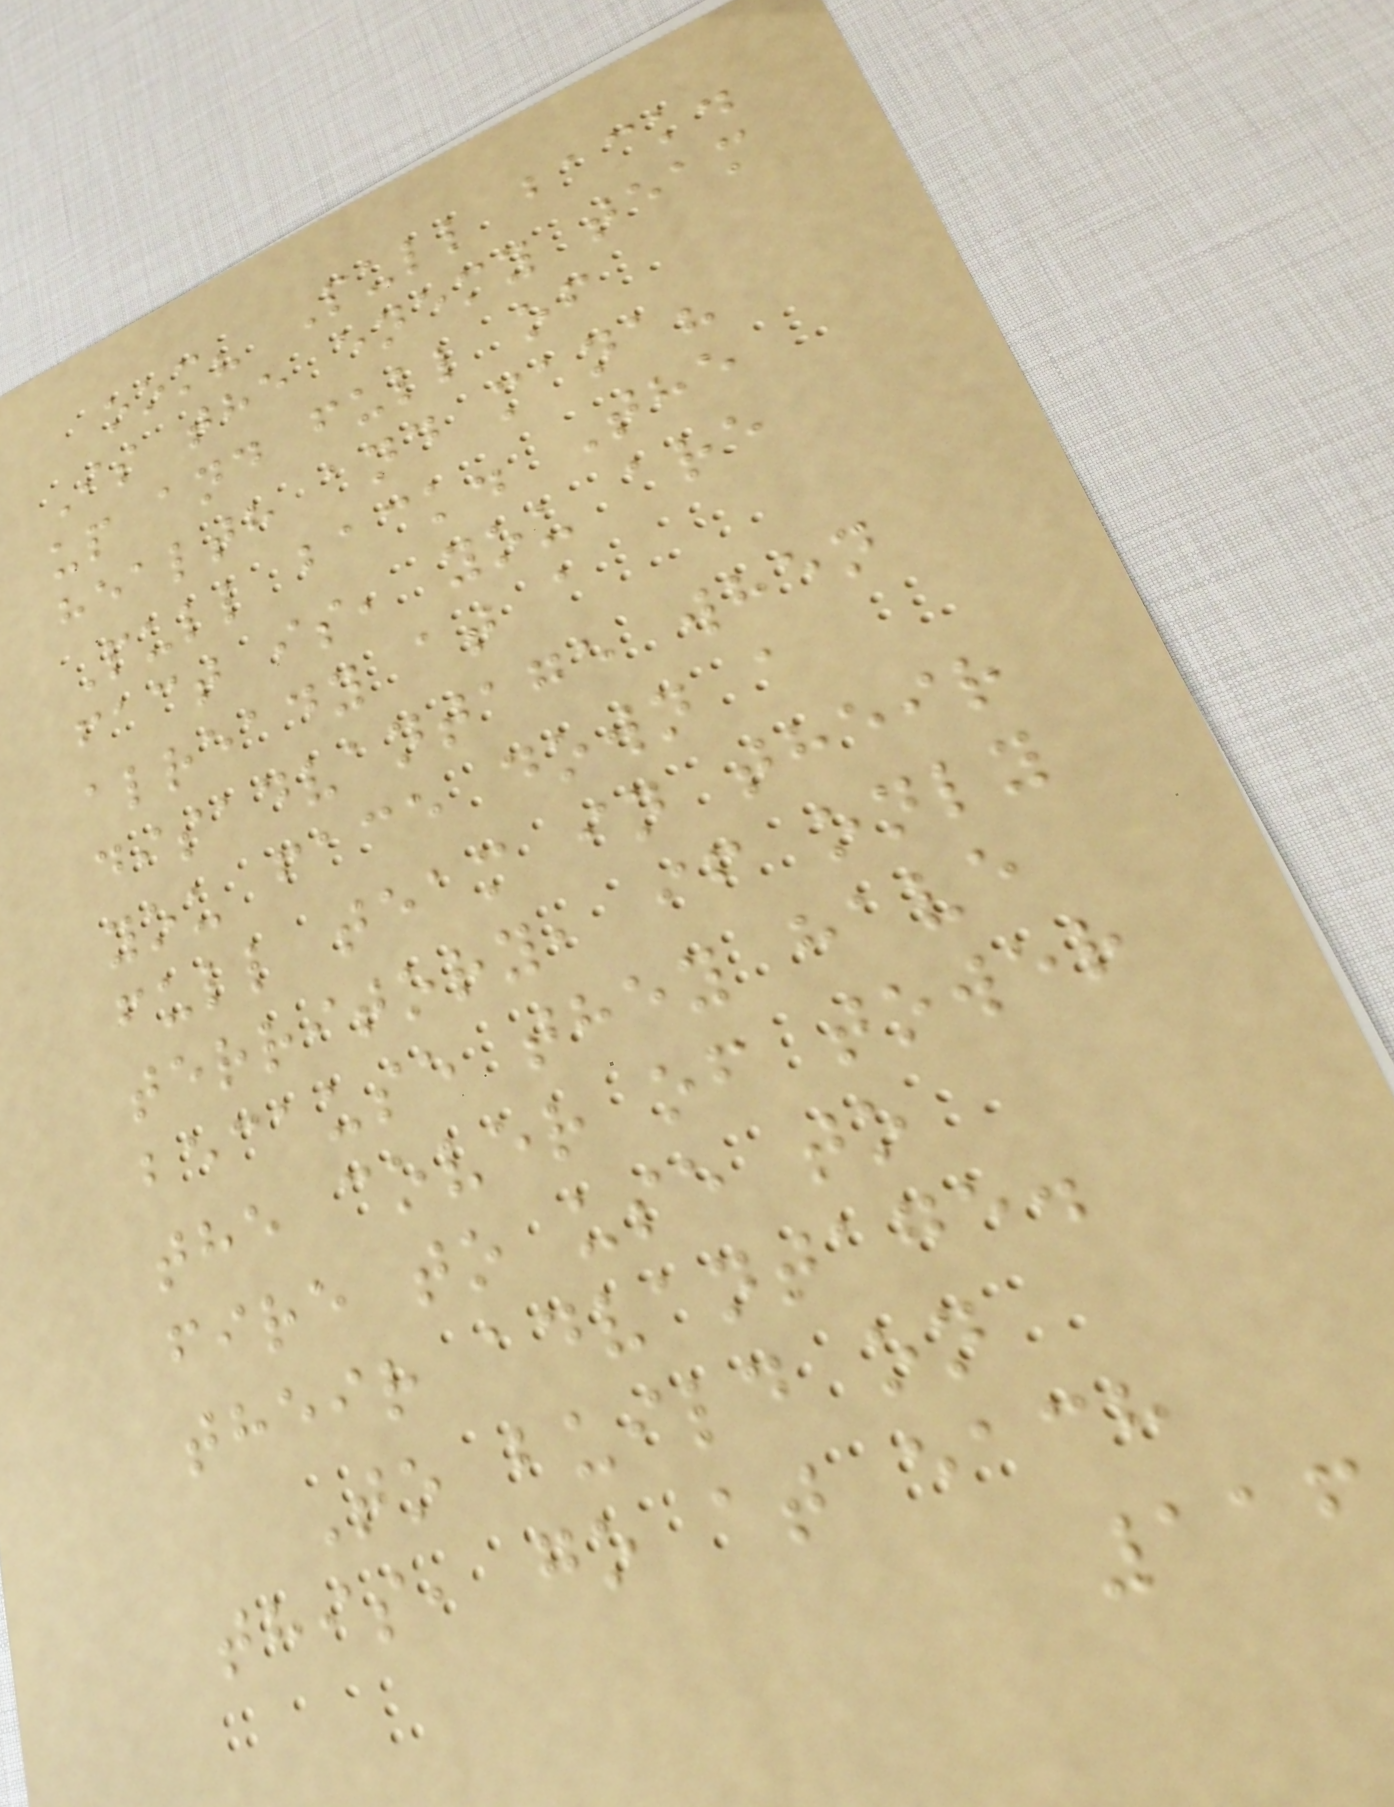oom? Pull back.
Is the enemy team
up and full of
health and mana?
Pull back. The
fact is, you are
already at a
disadvantage when
you face down a
full team in their
territory, if only
because they have
the cover of tower
fire to use to
their advantage.
To build on
this, go at each
116
